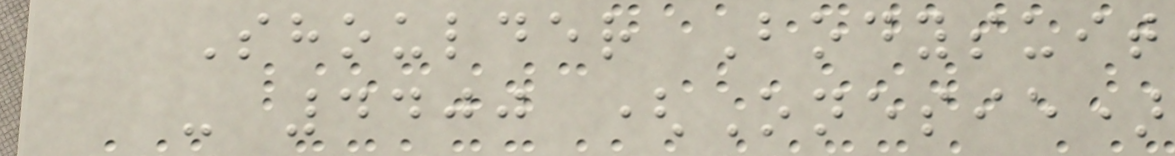Shoulder Bodysuit
- 4400 (Onesie)
